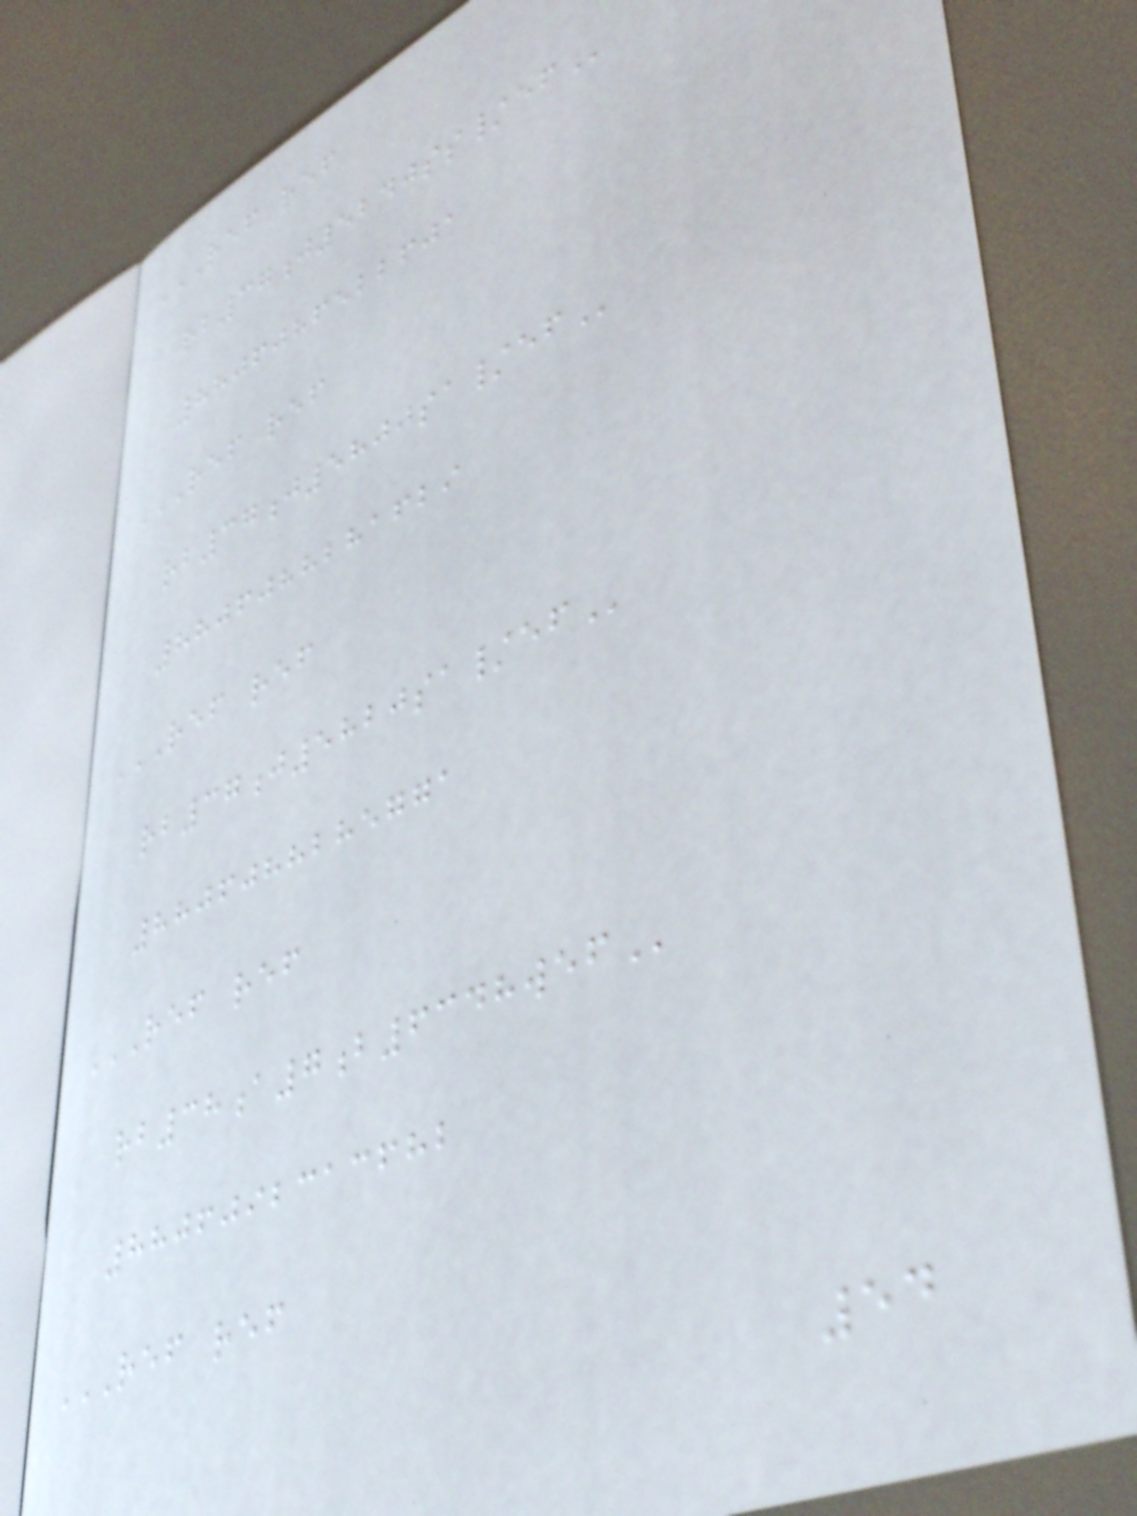REF REF
RB37J5240SS/EF
8806086522601
REF REF
RB37J5800SA/EF
8806088281629
REF REF
RB37J5820SA/EF
8806088285771
REF REF
RB38A7B6348WEF
8806092313682
REF REF
54
